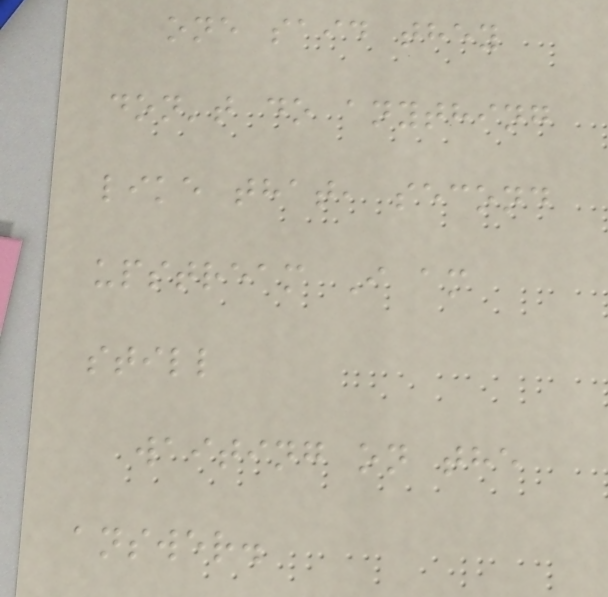one said they
don't do anything
like that, second
upstream I am
still
waiting on the
answer.
